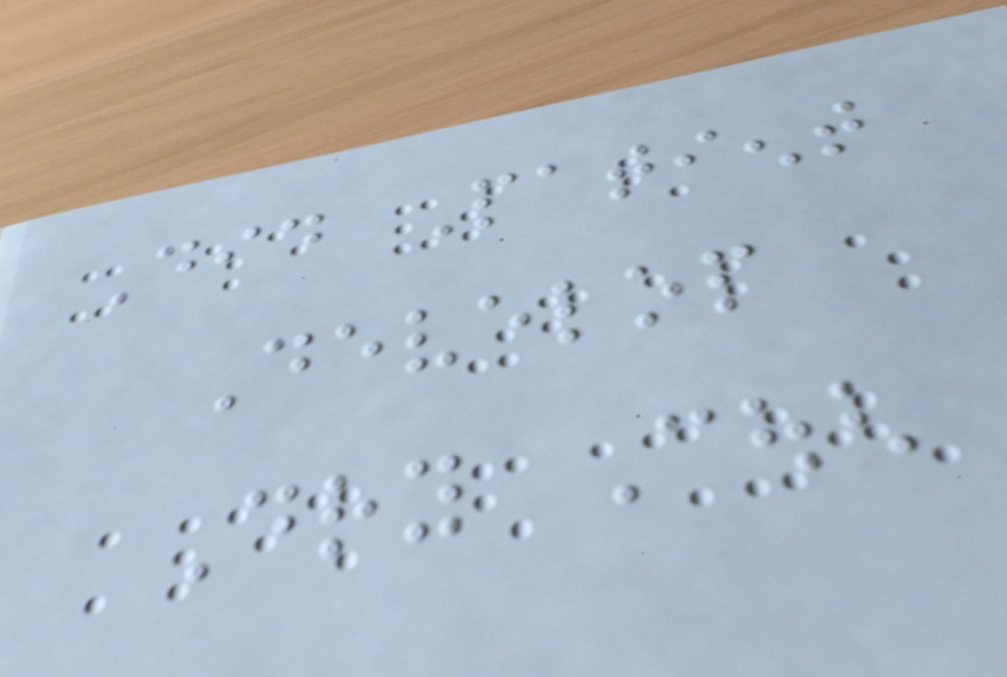Did Patient
Develop
Dry Cough
